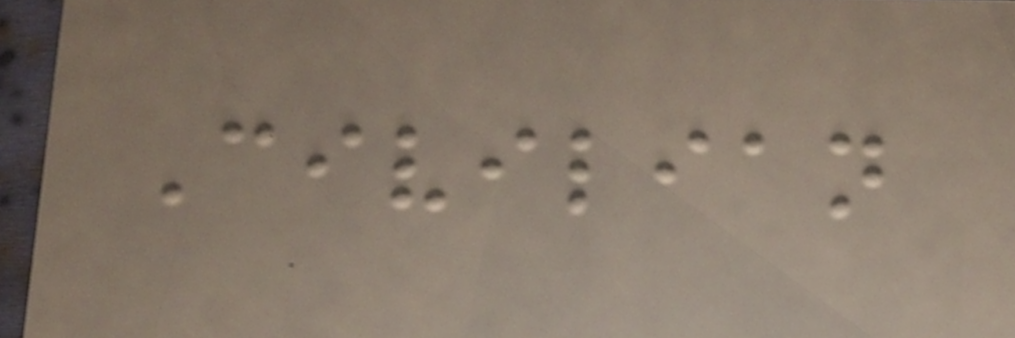Civilian
